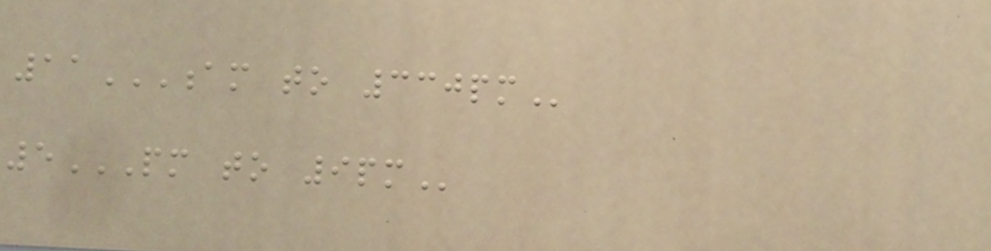11AM TO 330PM
5PM TO 9PM
